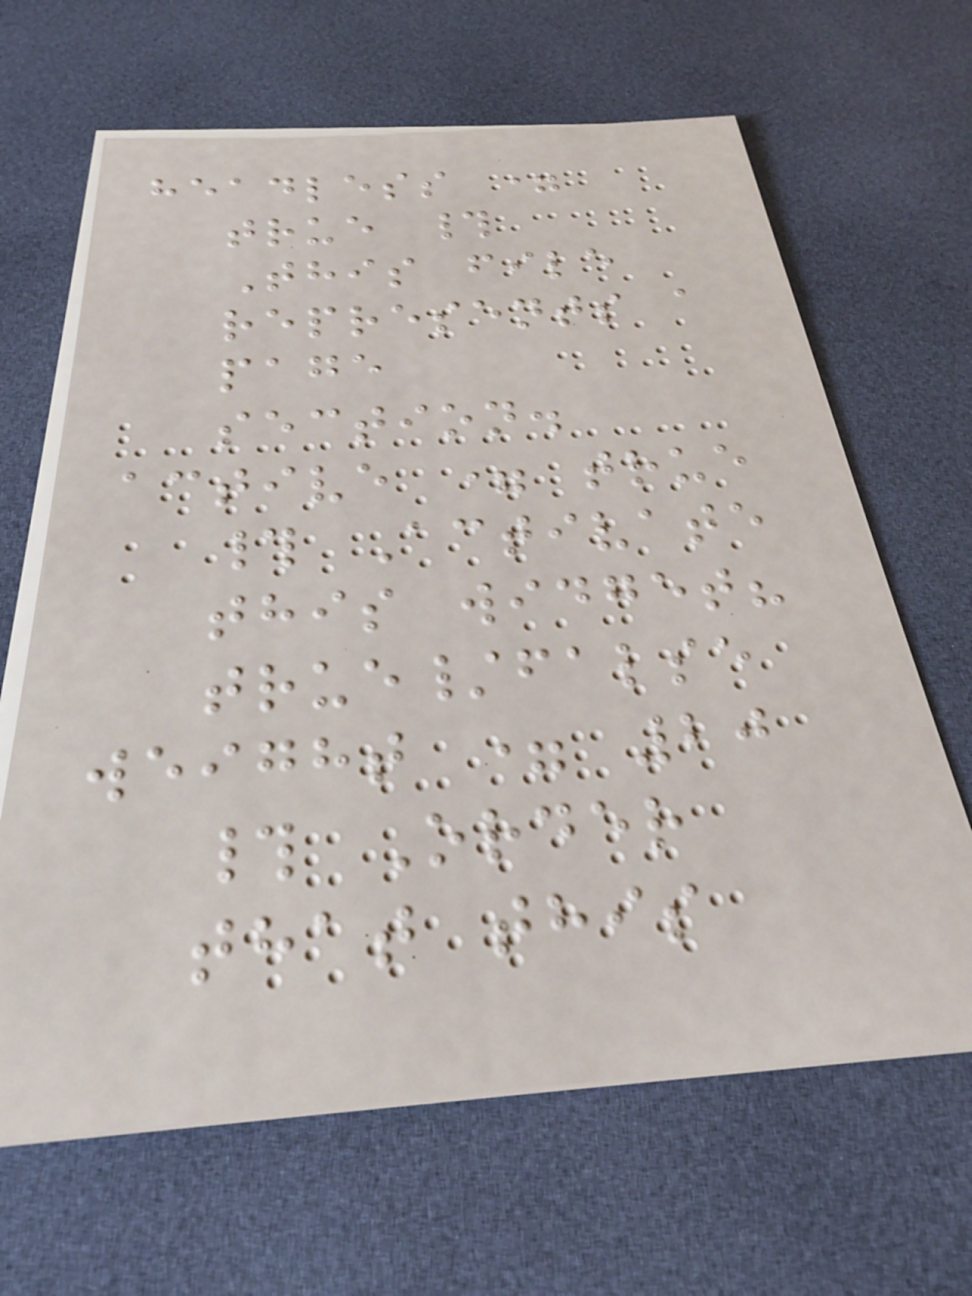headless =
true #
This file
represents a
page
section.
active = true
# Activate
this widget?
true/false
weight = 20
# Order
that this
